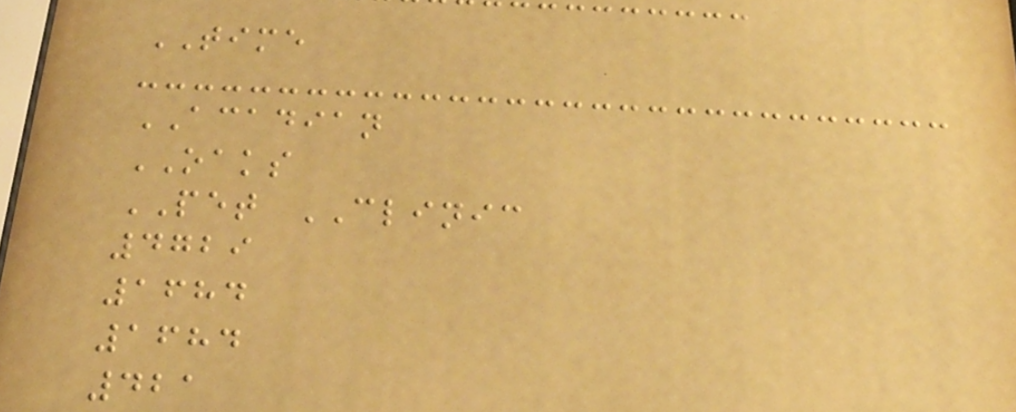TIME
ACADIAN
OAKS
PET CLINIC
4729
1684
1684
421
